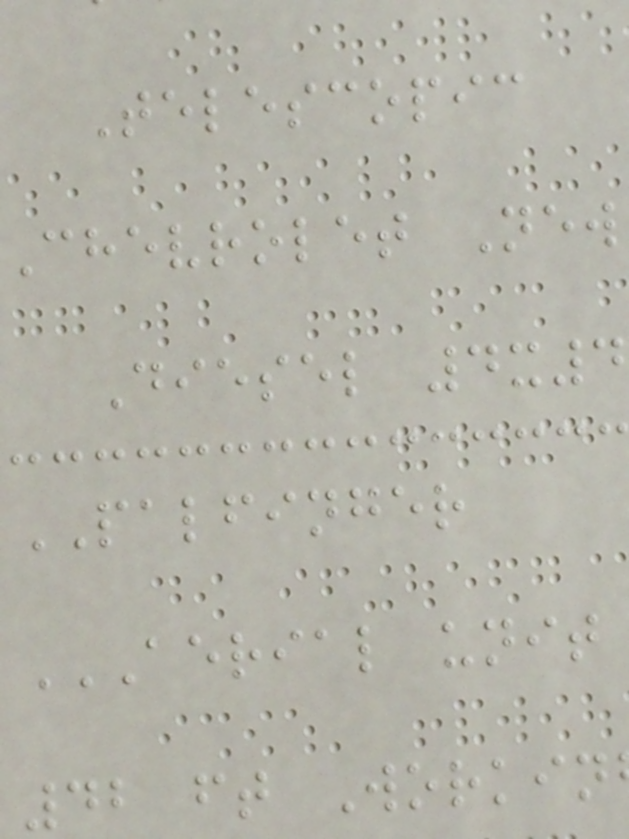Telescopic
chevrolet New
Diesel 4x4
PALFINGER
42 ft Workin
